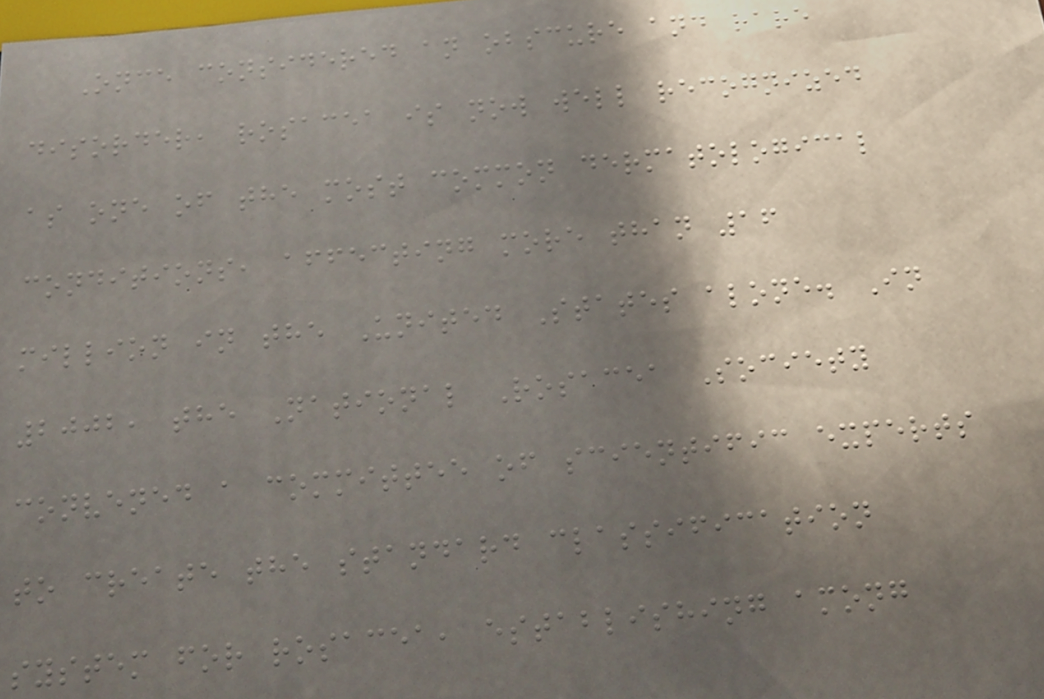Once considered an obscure and rare
disorder, rosacea is now well recognized
as one of the most common dermatological
conditions, affecting more than 16
million in the United States alone. In
2002, the National Rosacea Society
convened a committee of scientific experts
to create the standard classification
system for rosacea, establishing among
